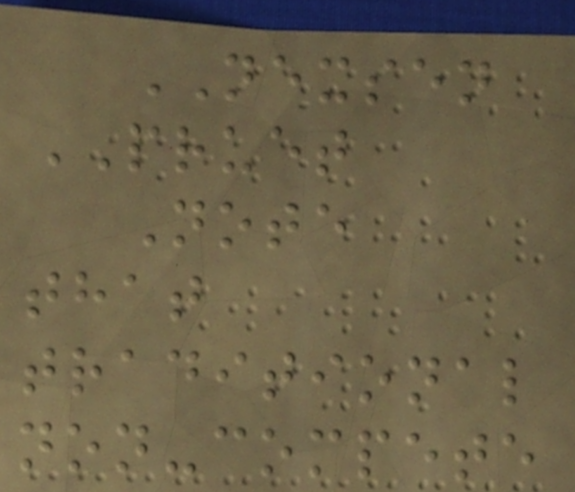NEXSEN
PRUET
Note
that
traditional
non-compete
